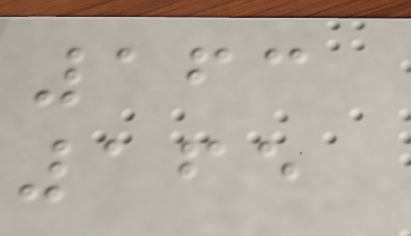163
165
